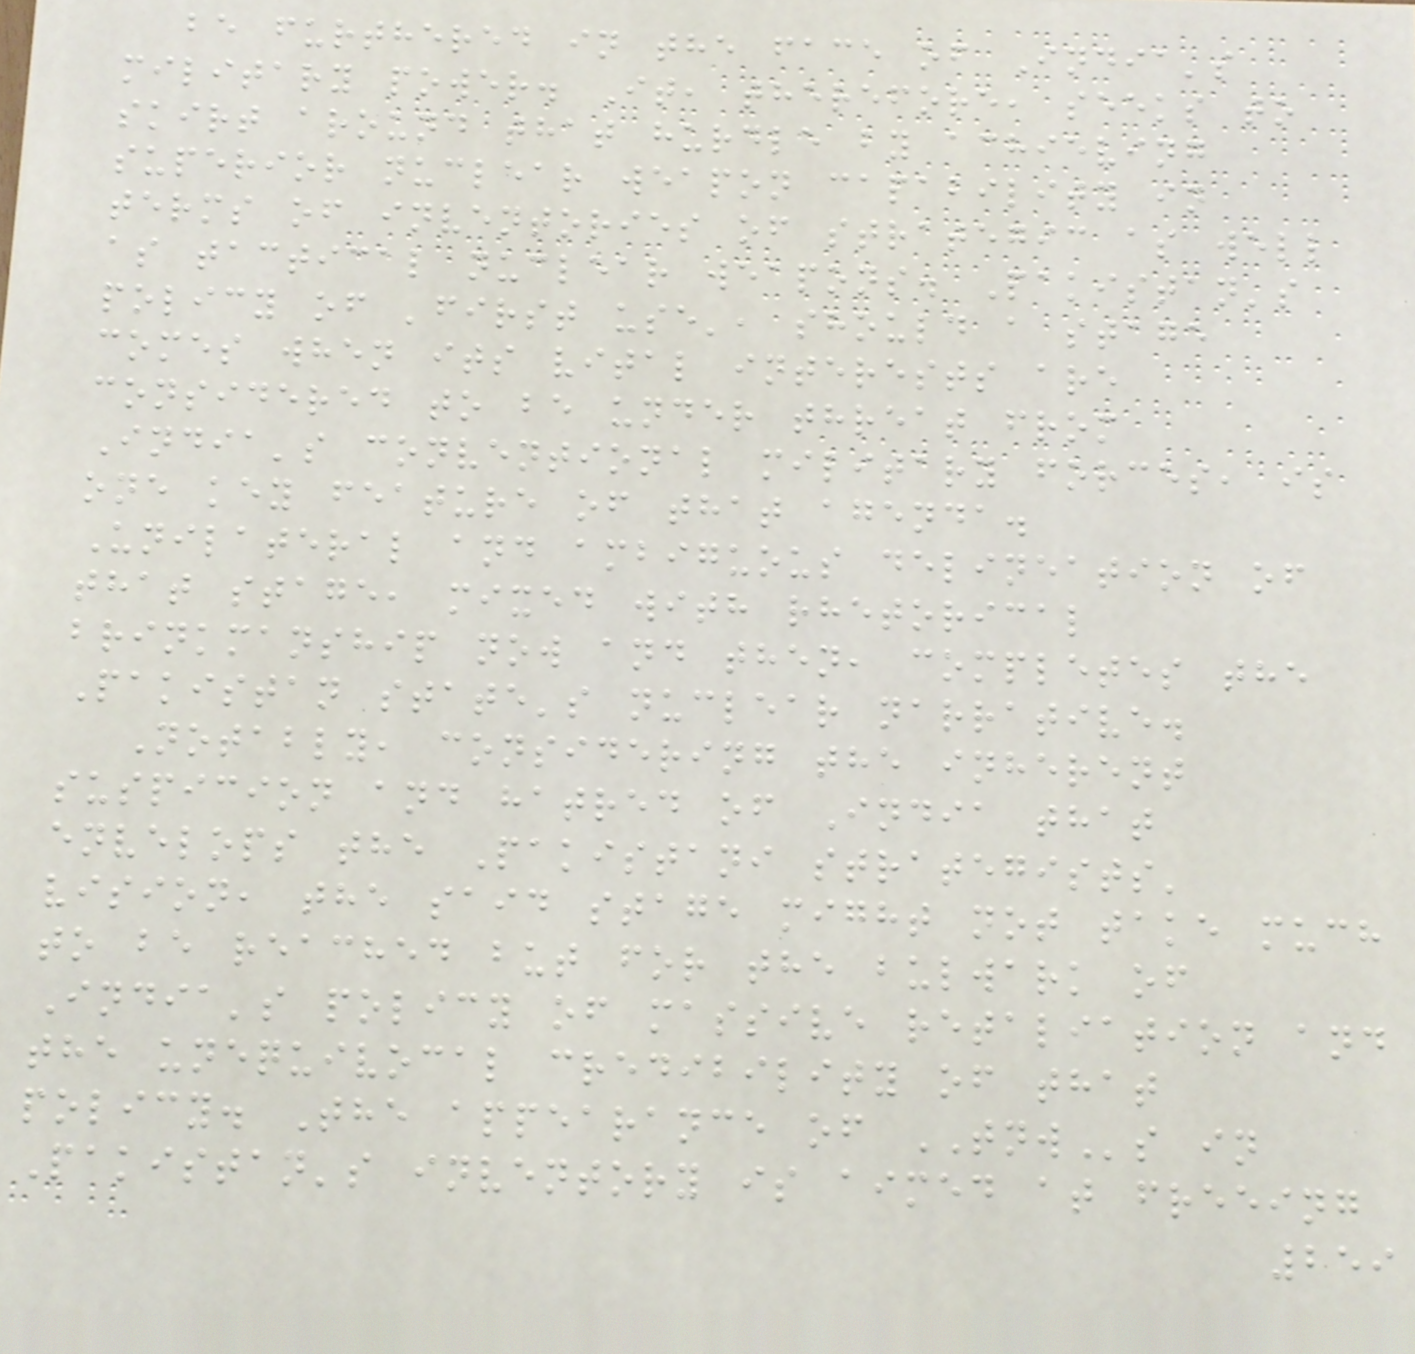be furthered in the face of India's
military power. It, therefore, seeks to
skirt around that hurdle by achieving
superior nuclear weapon capability in
terms of inventories of strategic as well
as tactical nuclear weapons. Pakistan's
policy of 'first use', should a stage
comes when its vital interests are
considered to be under threat from
India's conventional military forces, is
one key feature of that agenda.
Unilateral and ambiguous delineation of
that stage, mixed with rhetorical
brinkmanship now and then, completes the
Pakistan state's nuclear narrative.
Notably, considering the inherent
suspicion and hatred of India that
envelops the Pakistani strategists'
vision, the said stage might not take much
to be reached but for the bulwark of
India's policy of massive retaliation and
the unequivocal credibility of that
policy. The appearance of TNWs in
Pakistan's inventory is aimed at freeing
259
